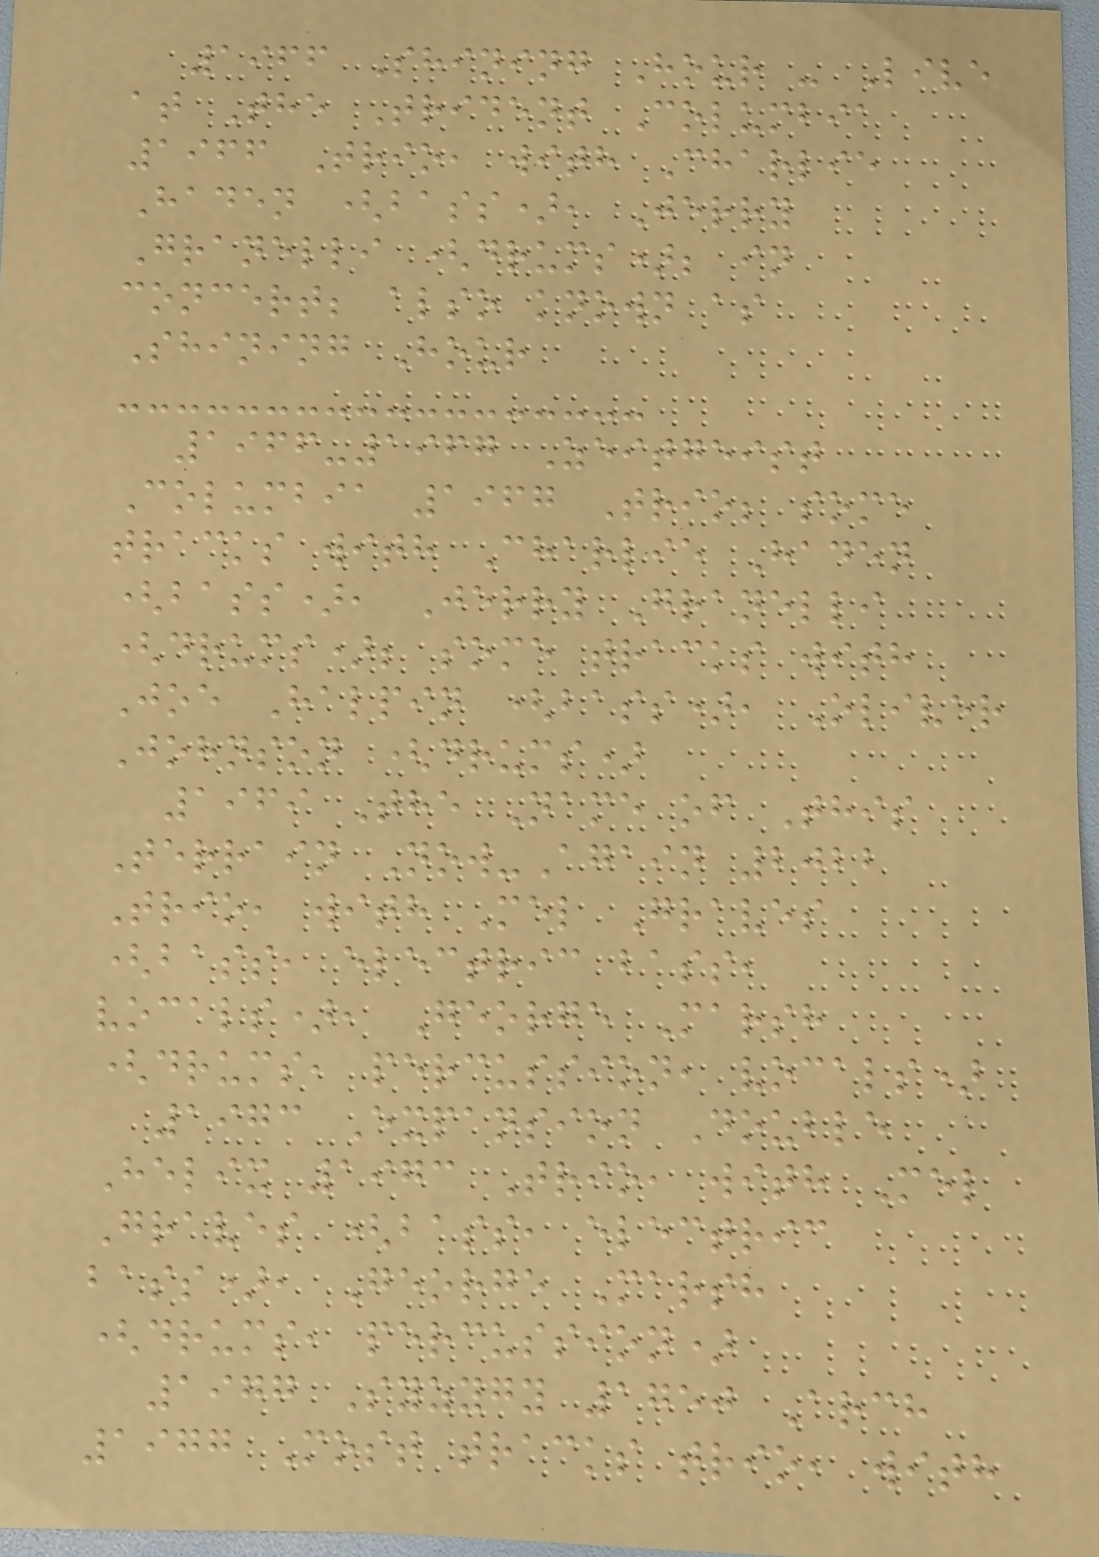1966 Shining Hour - Live
at The Trident Columbia
1966 Trio, with Charlie
Haden (bass), Jerry
Granelli (drums); in
concert; also known as
Shining Hour
1966-1967 Zeitgeist
Columbia 1967 Trio; some
tracks with Charlie Haden
(bass), Jerry Granelli
(drums); some tracks with
Joe Halpin (bass), Oliver
Johnson (drums)
1969 The Name of This
Terrain Now-Again 2022
Trio, with Mel Graves
(bass, electric bass,
vocals), George Marsh
(drums, percussion, vocals)
1973 Expansion Double
Helix 1973 Trio, with Mel
Graves (bass, electric
bass), George Marsh
(drums, percussion)
1977 Syzygy 1750 Arch
1977 Most tracks trio, with
